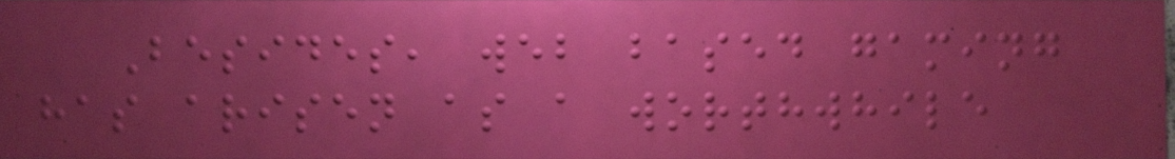Besides, web based gaming
has arisen as a worthwhile
